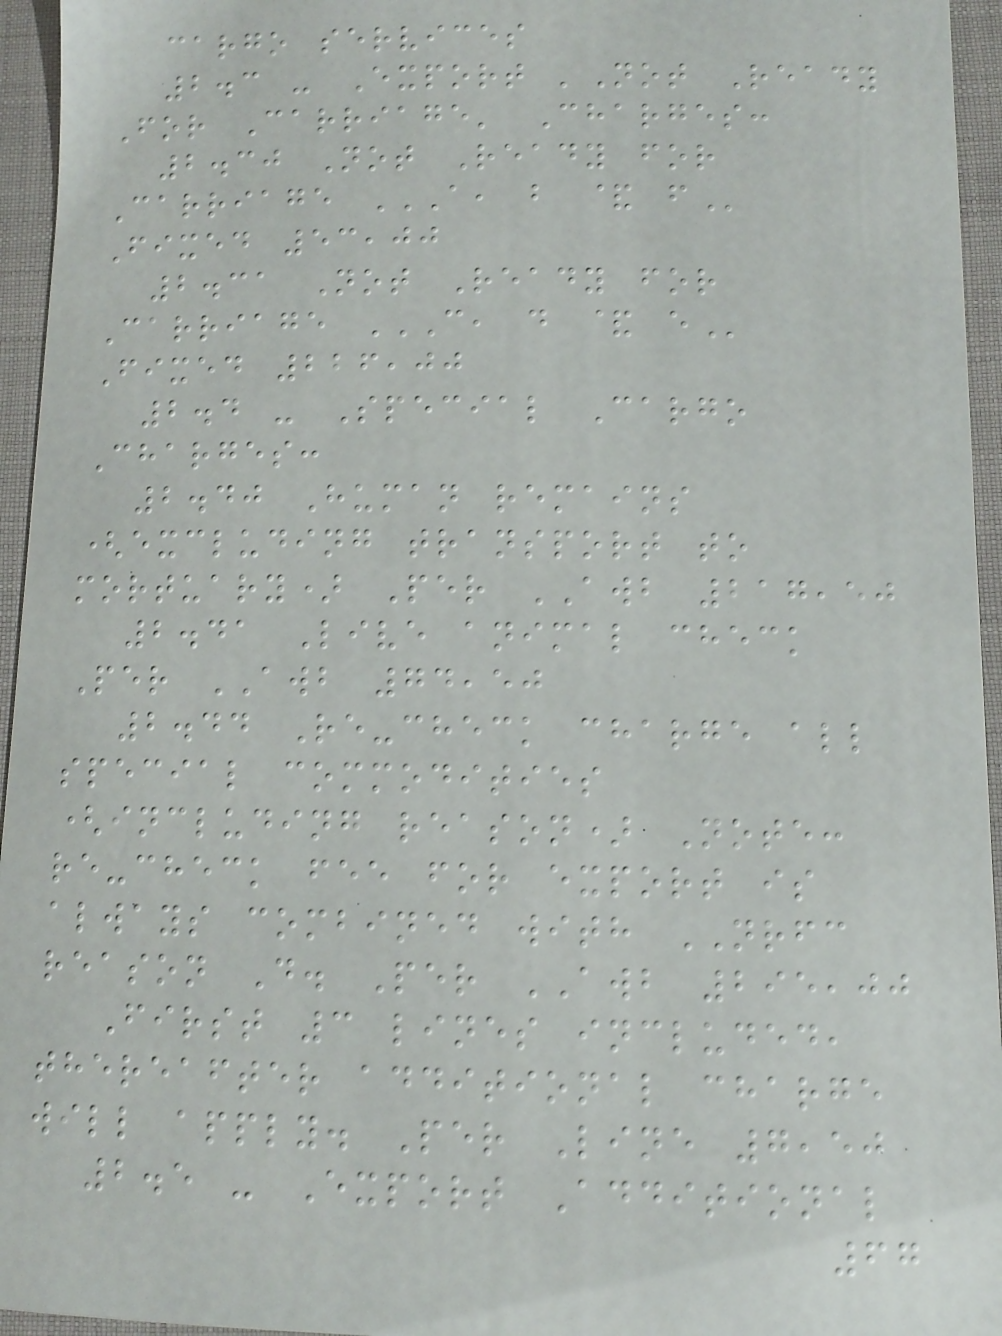cargo services
2.3 - Export 'Not Ready
For Carriage' Charges:
2.30 Not Ready for
Carriage A, B & F
Fixed 53,00
2.31 Not Ready for
Carriage C, D & E
Fixed 226,00
2.4 - Special Cargo
Charges:
2.40 Human remains
(excluding transport to
mortuary) Per AWB 217,50
2.41 Live animal check
Per AWB 74,50
2.44 Re-check charge all
special commodities
(including reason) Note:
re-check fee for export is
always combined with NRFC
reason D. Per AWB 295,00
First 3 lines included,
thereafter additional charge
will apply. Per Line 7,50
2.5 - Export Additional
67
